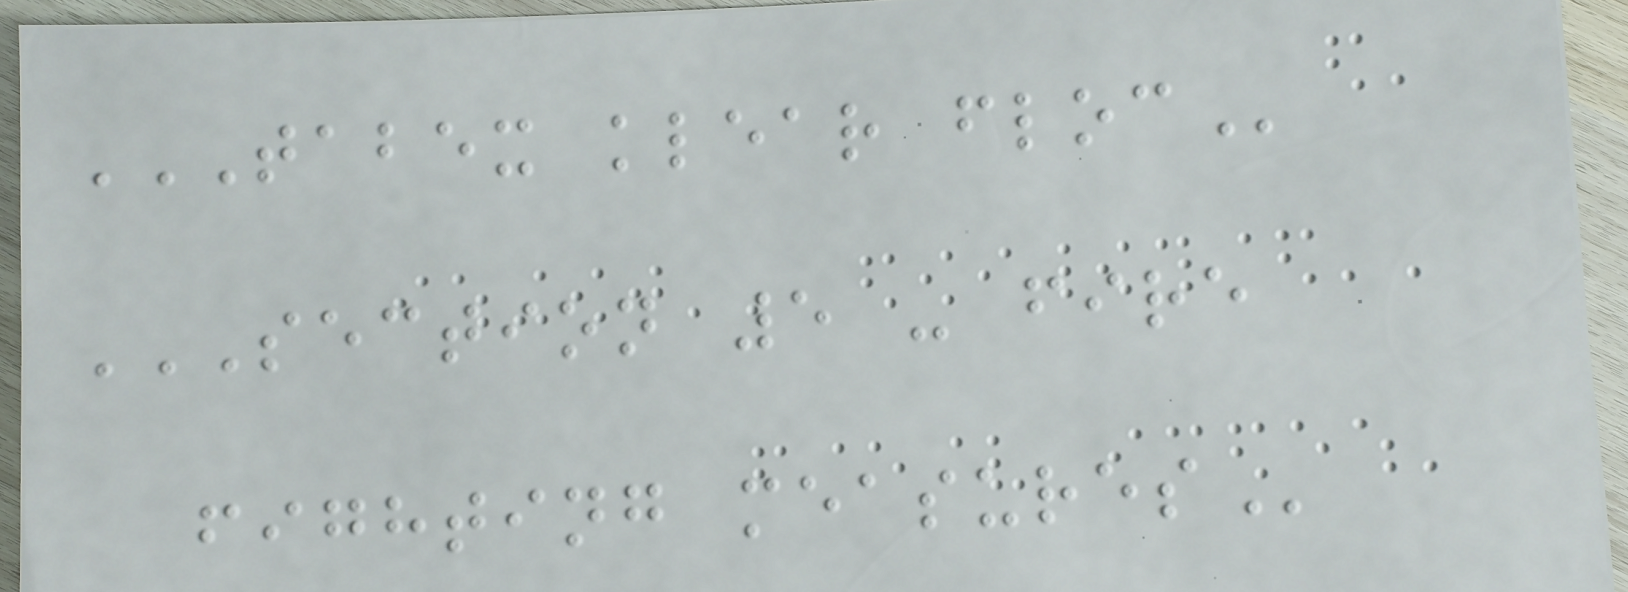TABEX KLEAR FLOC
SECTION 5 - FIRE
FIGHTING MEASURES
